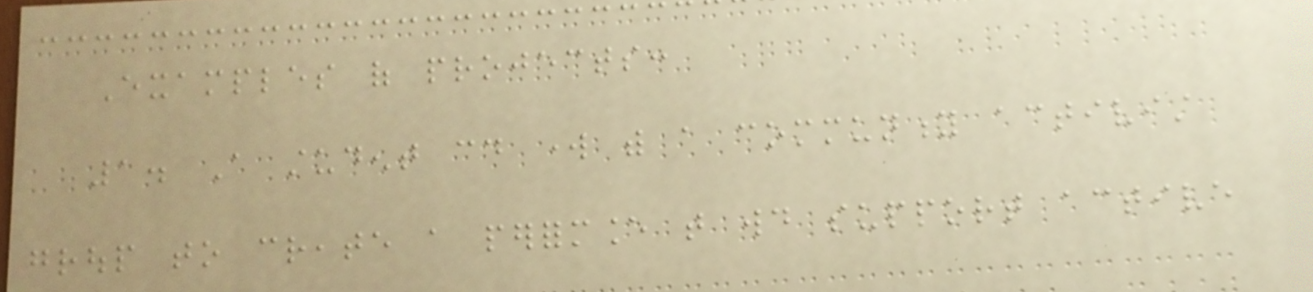Examples of projects:
1. A student could work with a community activist
group to create a performance that would support active
